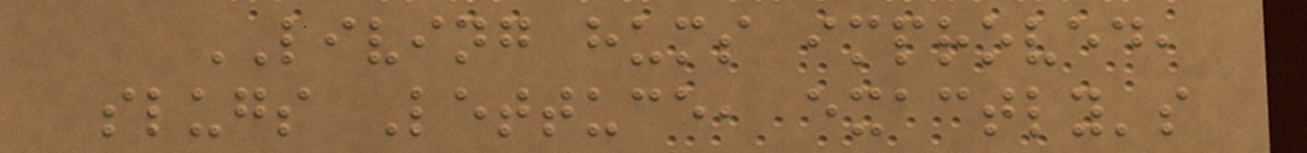LIVING hums improved,
slugs Lettuce, exactly's
